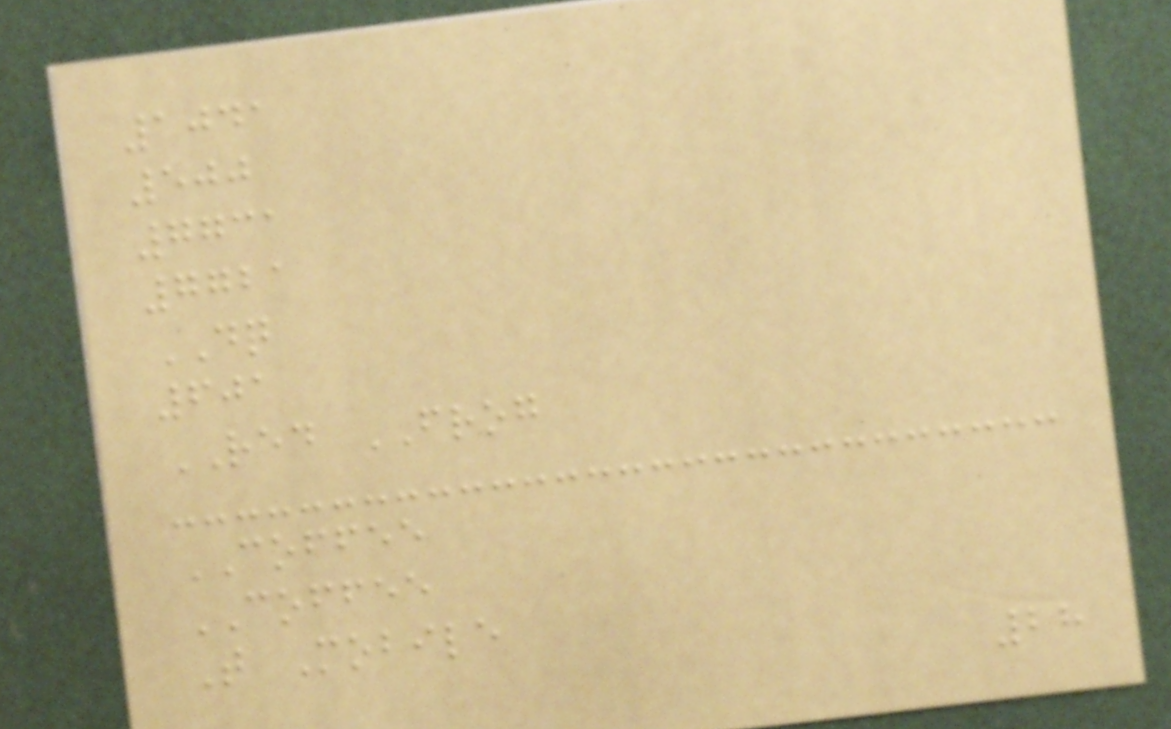1041
500
7731
7721
DQ
601
RED FROG
COFFEE
COFFEE
T Mobile
28
